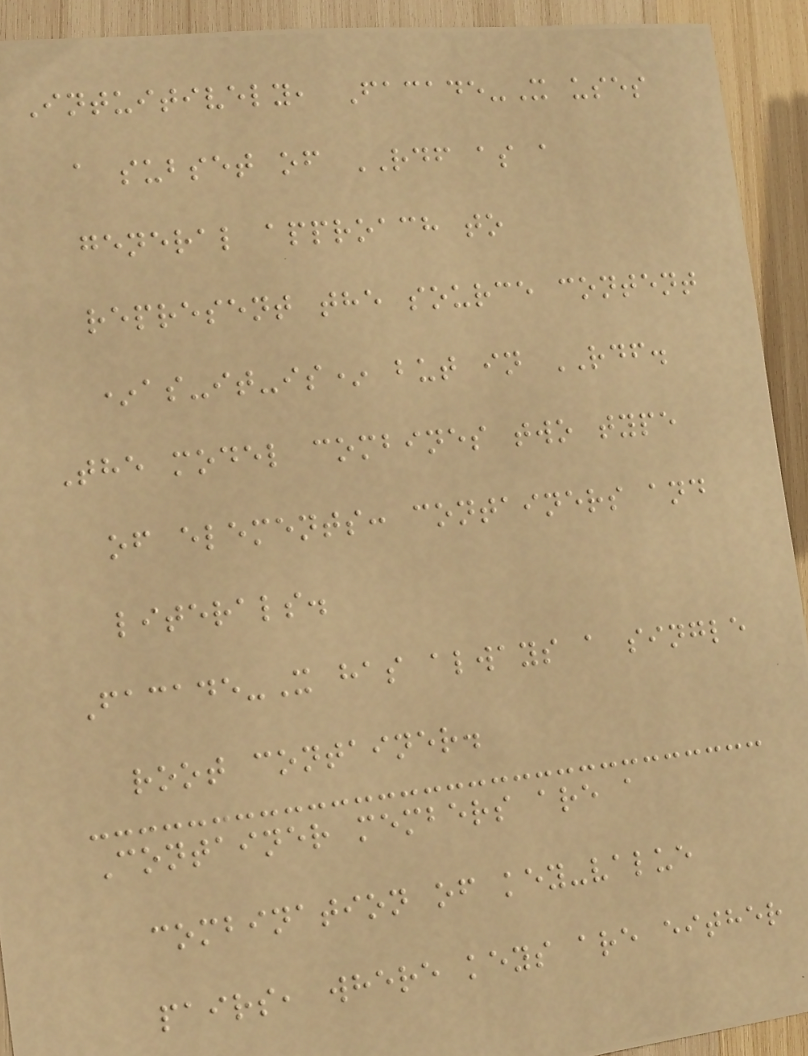Intuitively, Facade-X uses
a subset of RDF as a
general approach to
represent the source content
*as-it-is* but in RDF.
The model combines two type
of elements: containers and
literals.
Facade-X has always a single
root container.
Container members are a
combination of key-value
pairs, where keys are either
